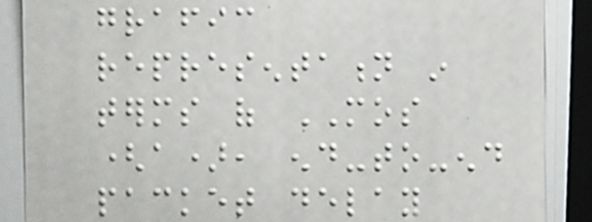grafic
representation in
terms of MOS
(a), end-to-end
packet delay
